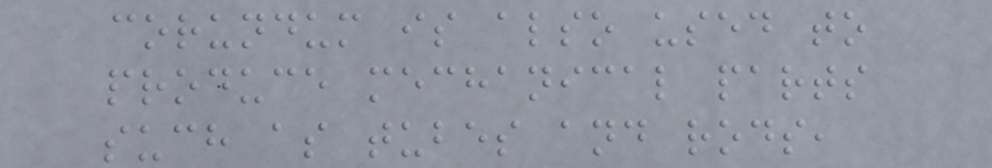corundum is also used to
produce mechanical parts
such as tubes and rods,
